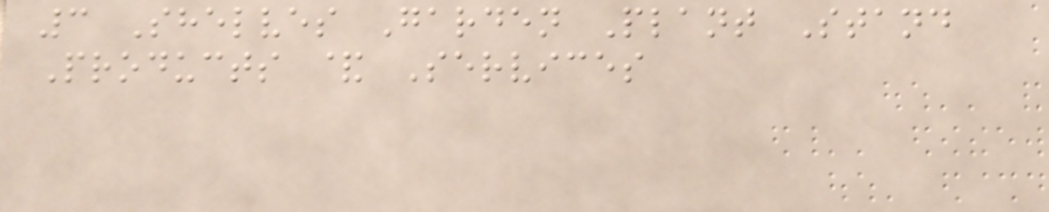3 Shelves Garden Plant Stand
Products & Services
